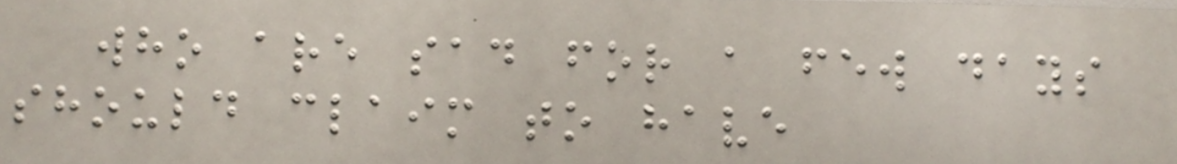who are sad for a few days
should claim to have
